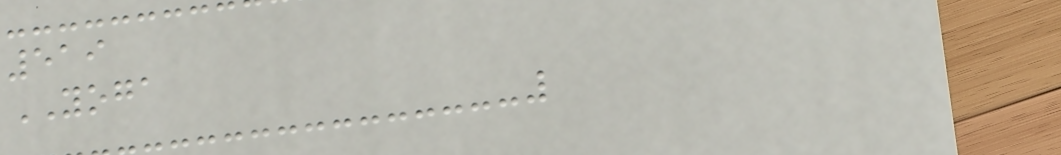519
YOGA
